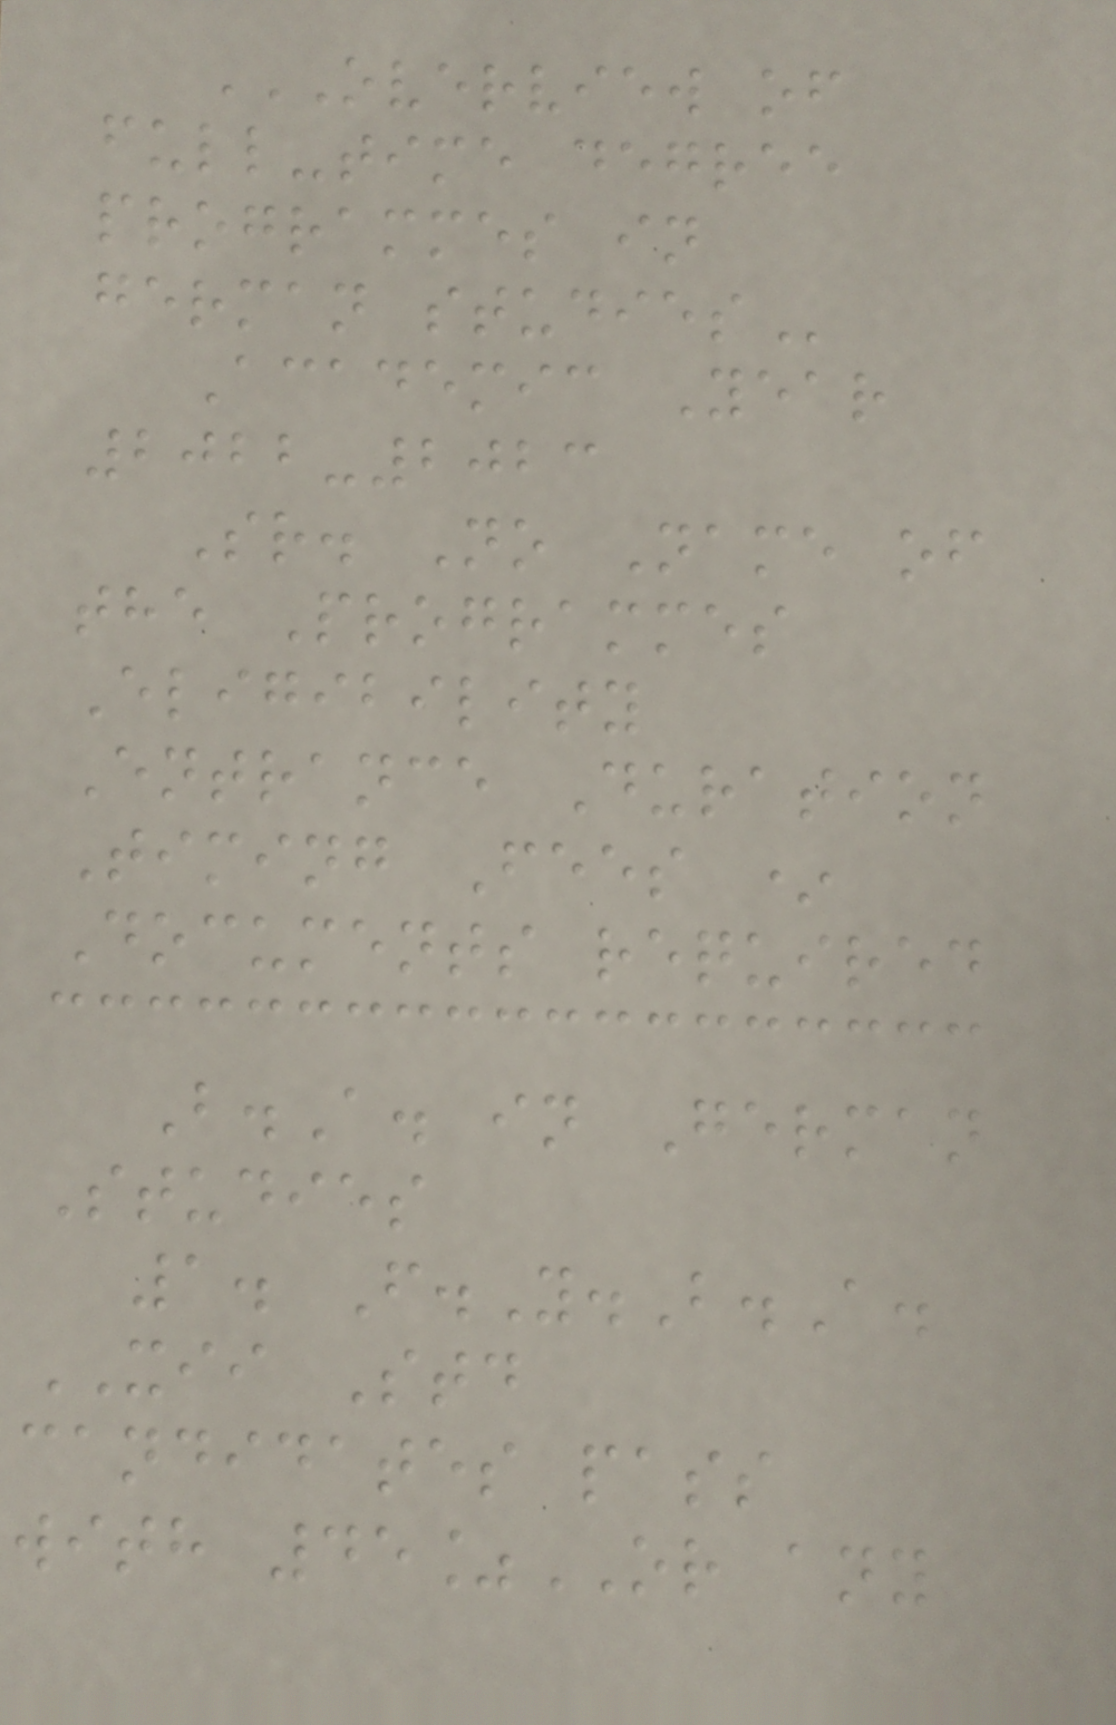OVERVIEW OF
FULL-TIME DEGREE
PROGRAMMES IN
GERMAN STUDIES
Academic Year
2022-2023
Sr. No Name of
the Programmes
Eligibility
Entrance Duration
Timing Fees *
Documents required
B.A. in German
Studies
1. F.Y.B.A.
XII Std
candidates pass
with 45%OR any
